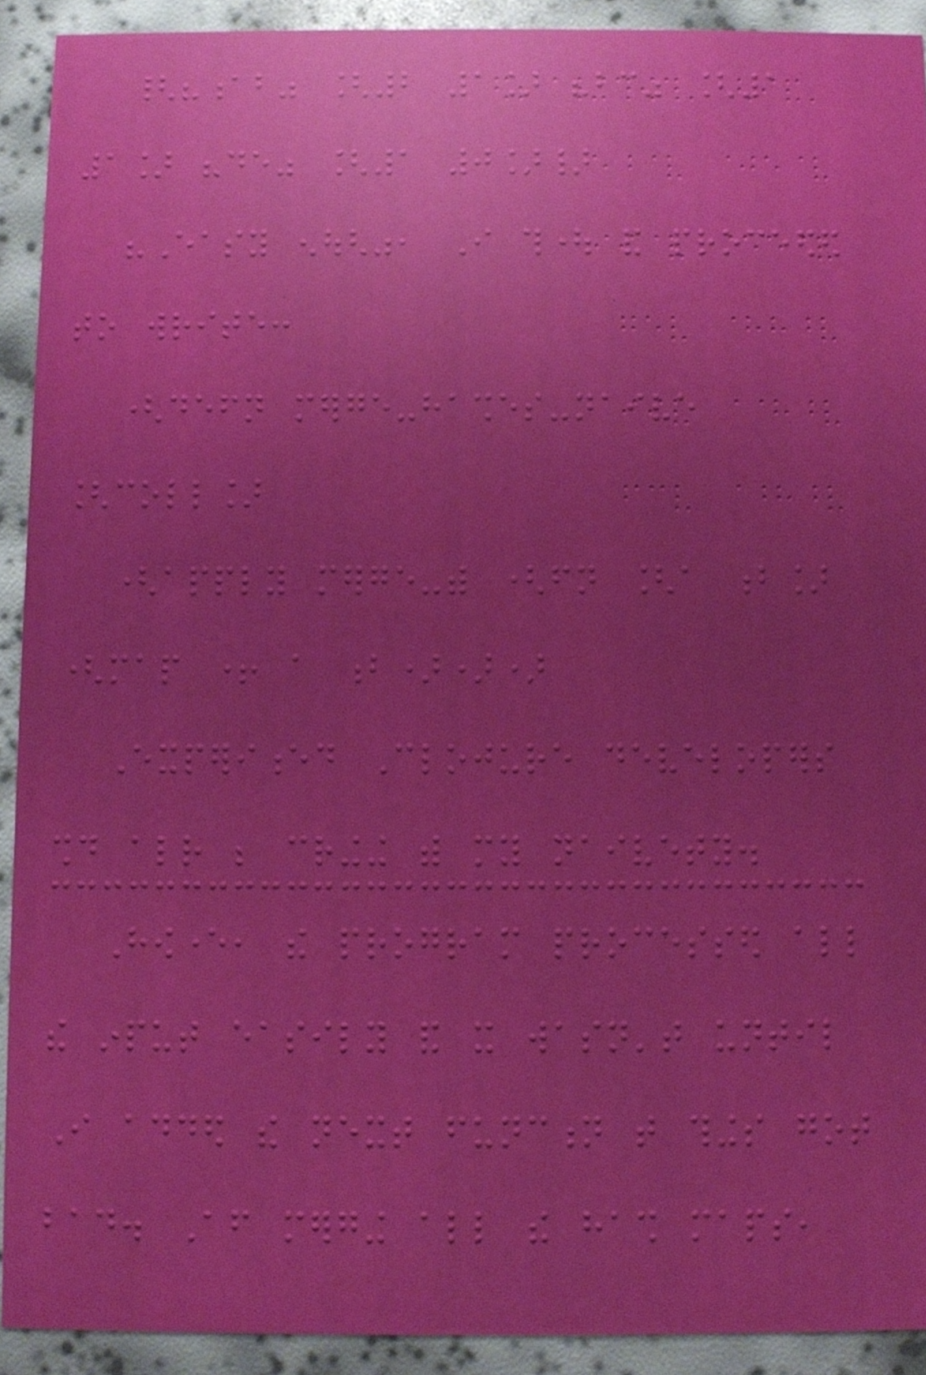{"ab" [2 1] "bc" [1
1] "de" [1 0]}
"Easy enough", I thought and proceeded
to write:
(defn merge-hashes-naive
[coll]
(apply merge-with (fn [a b]
(map + a b)))
Experienced Clojure developers
should already be cringing with my naivety.
However, the program processed all
the input easily and it wasn't until
I added the next function that things got
bad. After merging all the hash maps,
